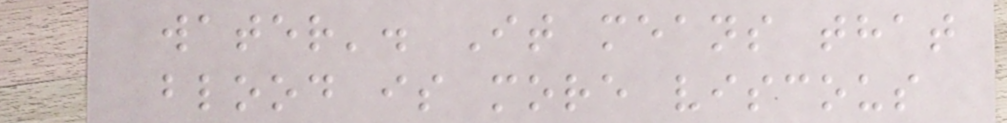water'. It means that
blood is more viscous
